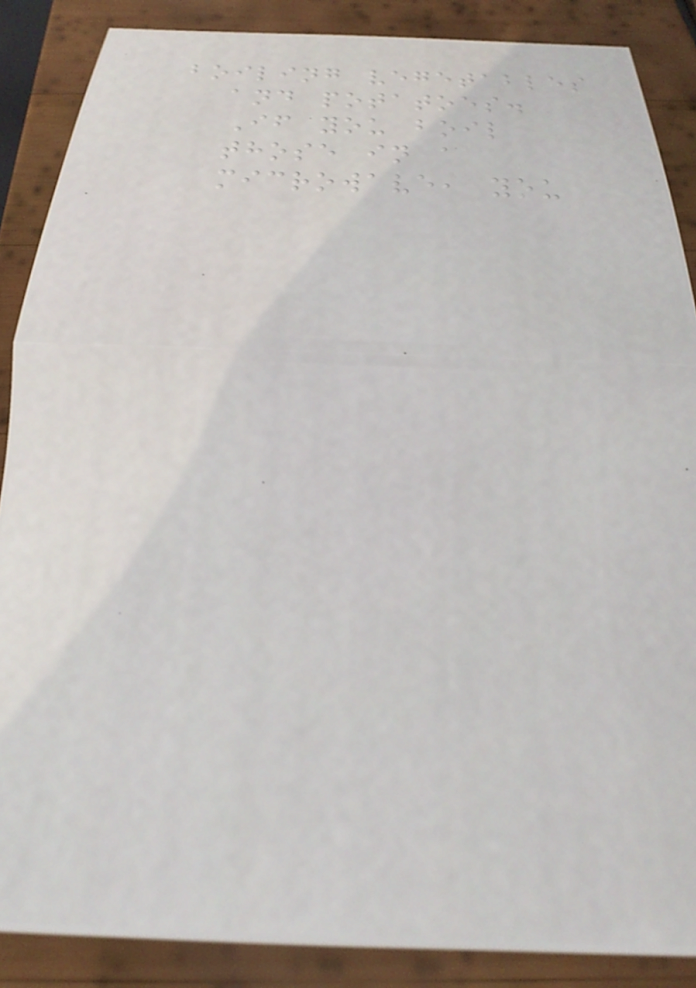boiling vegetables
and potatoes.
If you boil
those in a
microwave, you
